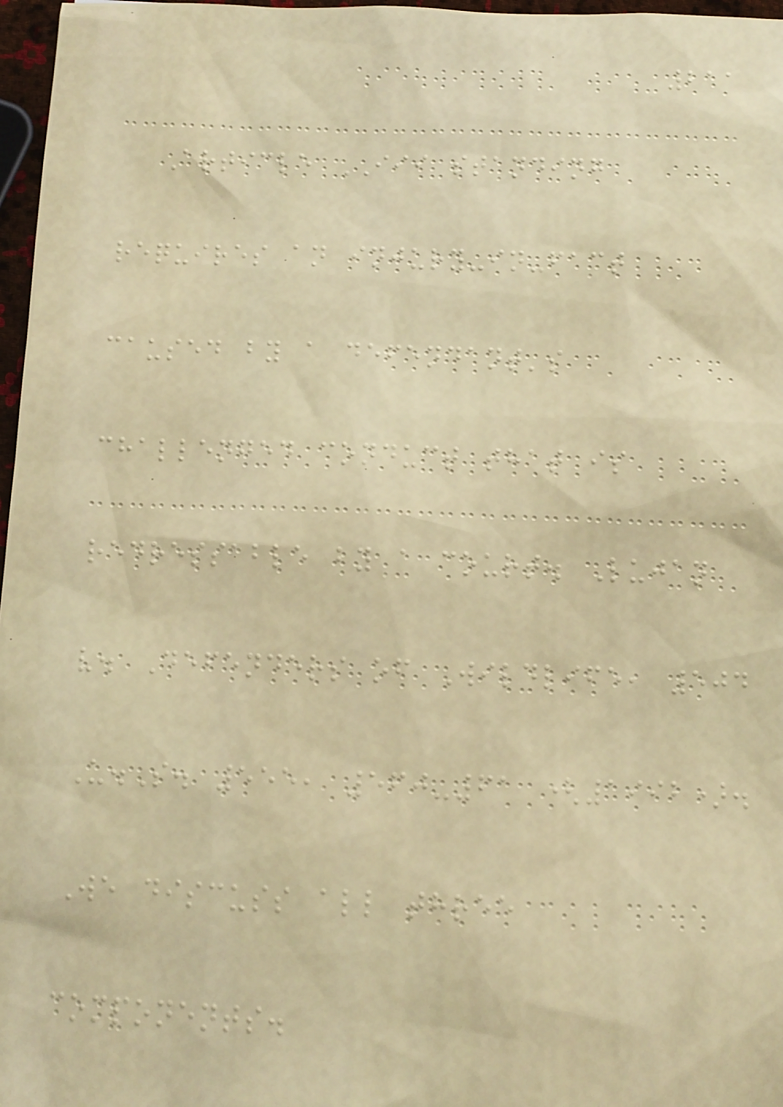211
Article III standing
requires an injury-in-fact
caused by a defendant's
challenged conduct that is
redressable by a court. Lujan
v. Defenders of Wildlife, 504
U.S. 555, 560-61 (1992).
We discuss all three
components.
